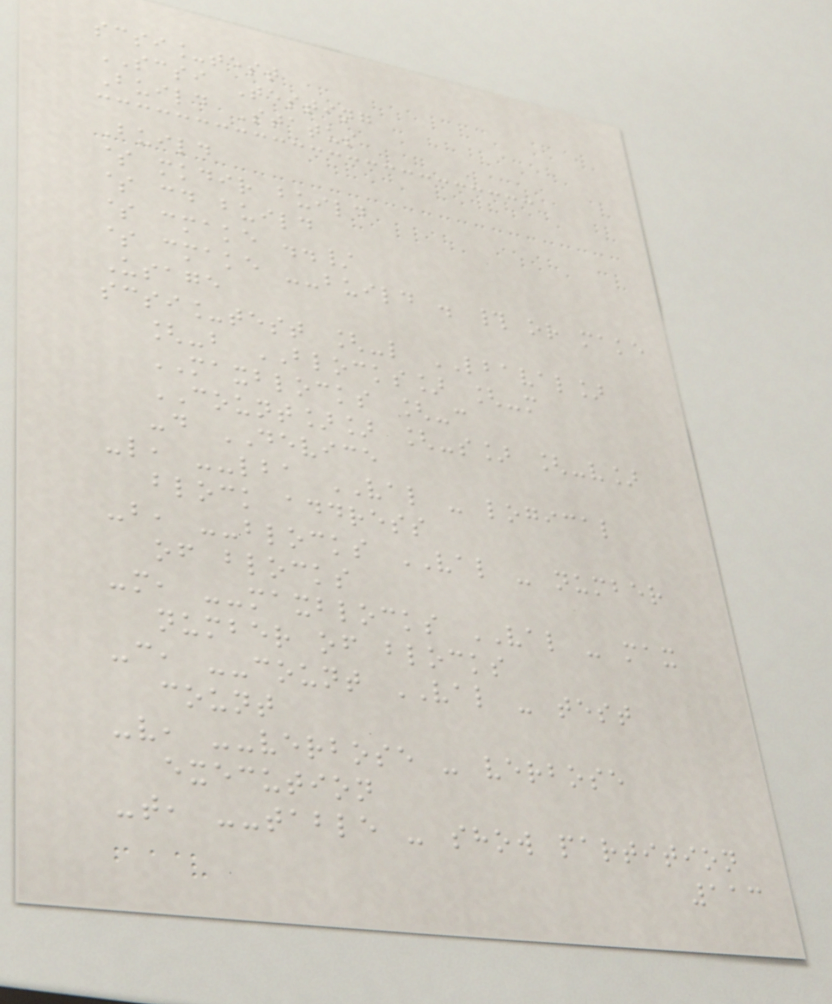scsi_test
SCSI Testing
Build Status
Build
$ mkdir build
$ cd build
$ cmake ../
$ cmake --build . # or make
Usage
scsi_test [-l LBAVAL]
[-b BLOCKS] [-m
MAXBLOCKS [-c
COUNT]] [-s] [-v]
-d DEVICE
-l, --lba VAL - logical
block address
-b, --blocks VAL - number
of blocks
-m, --maxblocks VAL - max
number of blocks
-c, --count VAL - test
count
-v, --verbose - verbose
execution
-t, --table - show partition
113
